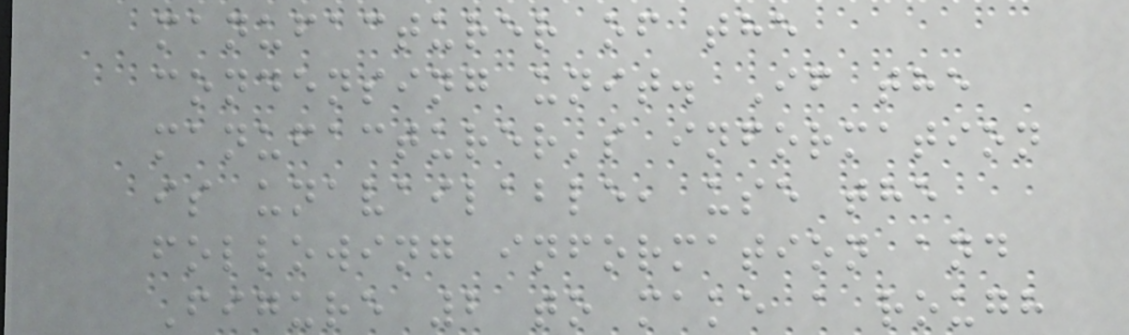manufacturer of the
condensing unit. If the
manufacturer's information
is unavailable, use the
following information and
Figure 2 to make a rough
